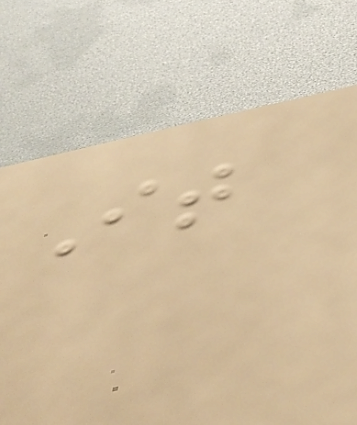It
